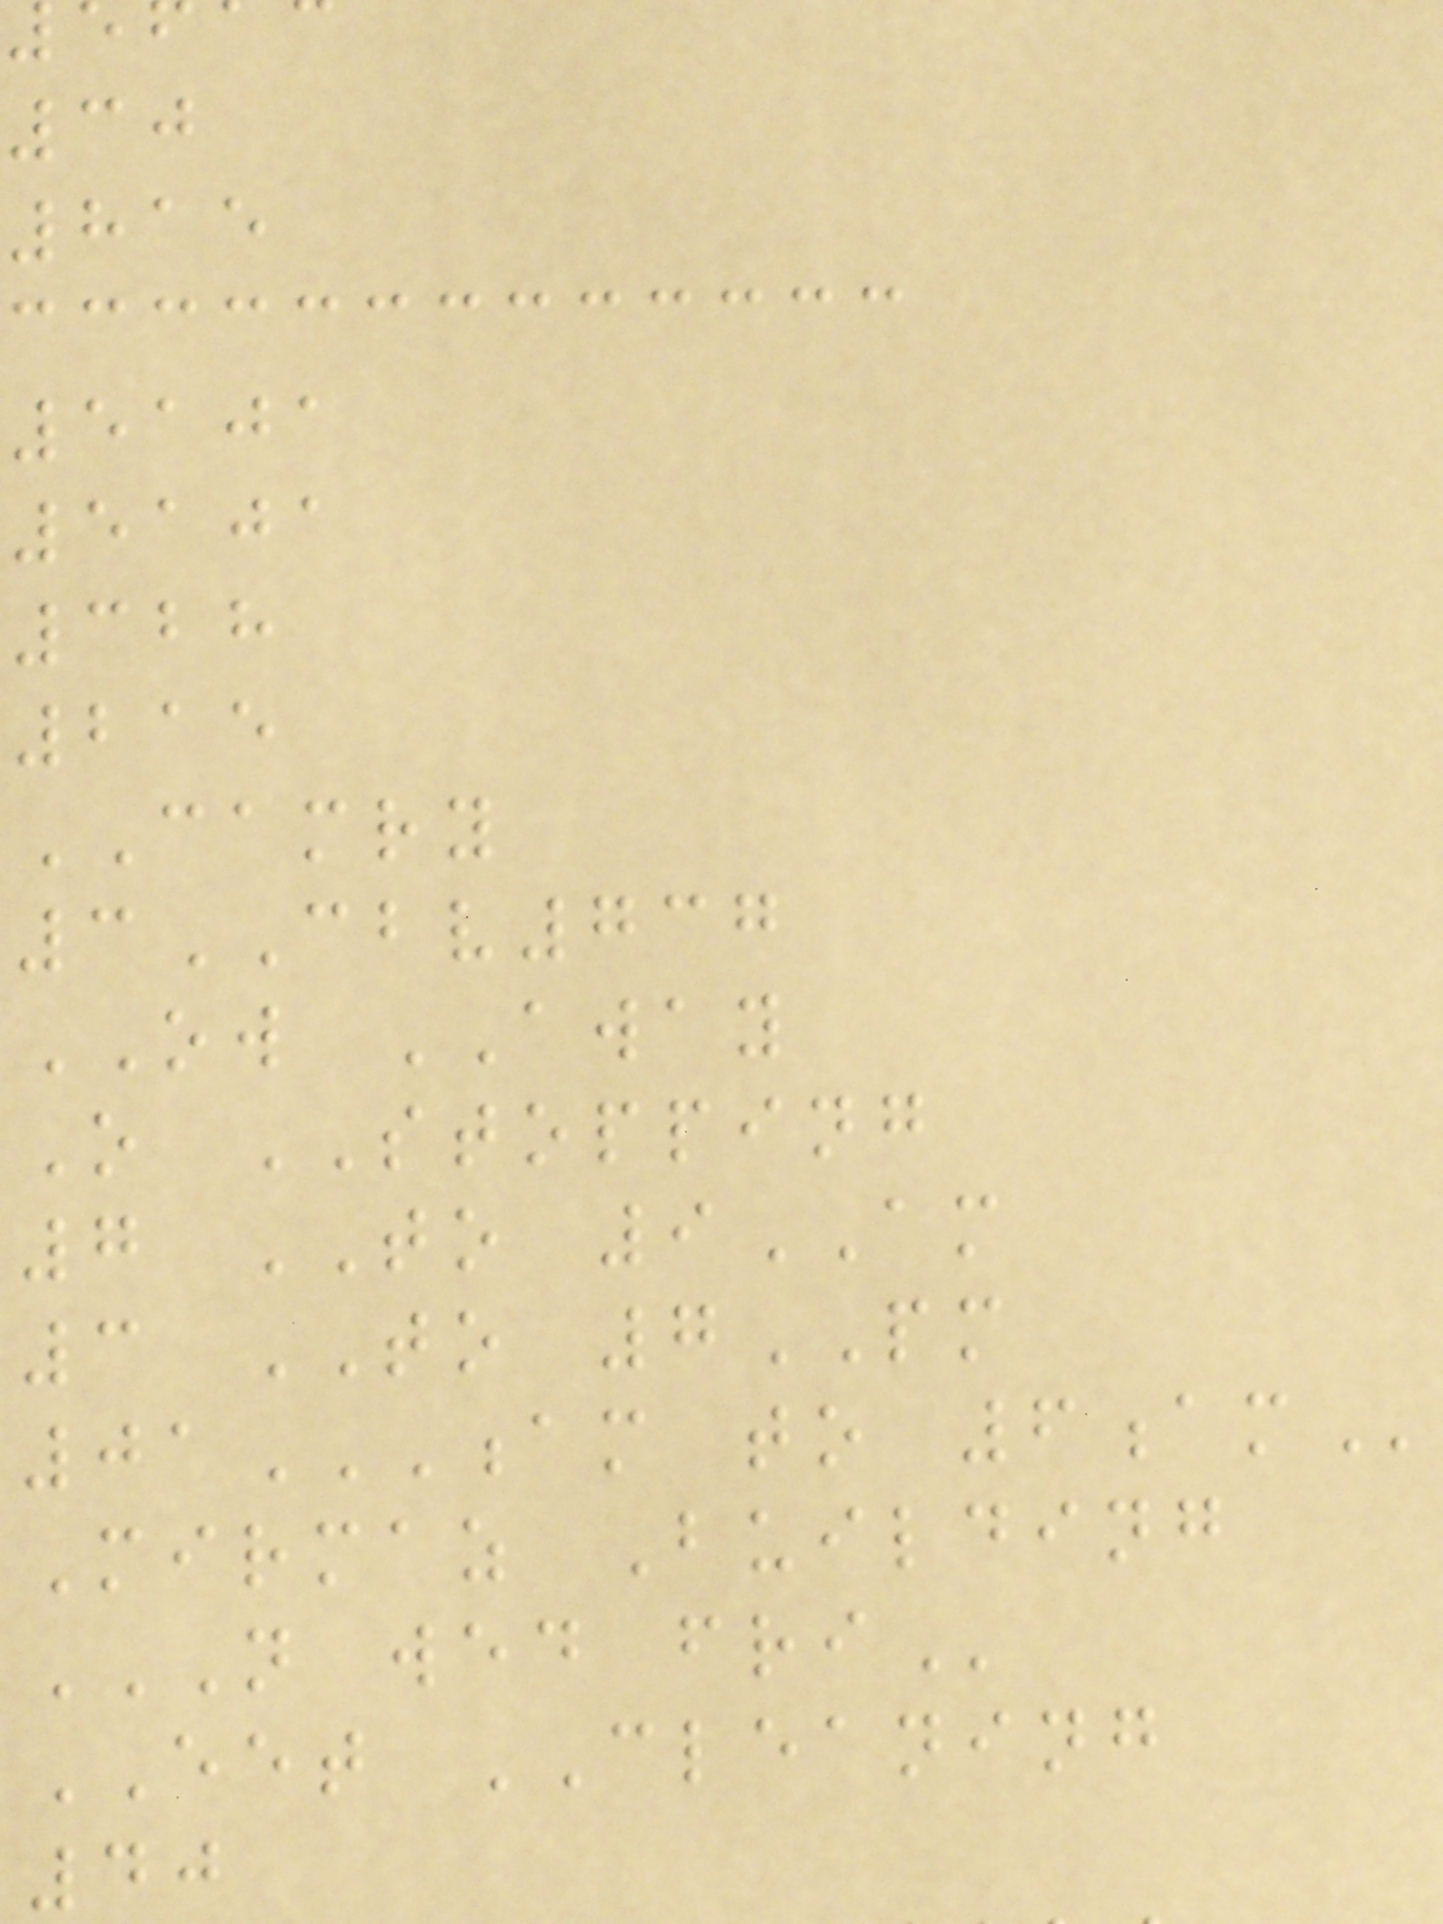30
815
5101
5101
328
215
CAMRY
3CBV737
OW AWAY
O STOPPING
7 TO 9AM
3 TO 7PM
01AM TO 6AM
Mirmaz Building
N WED FRI
EET CLEANING
40
